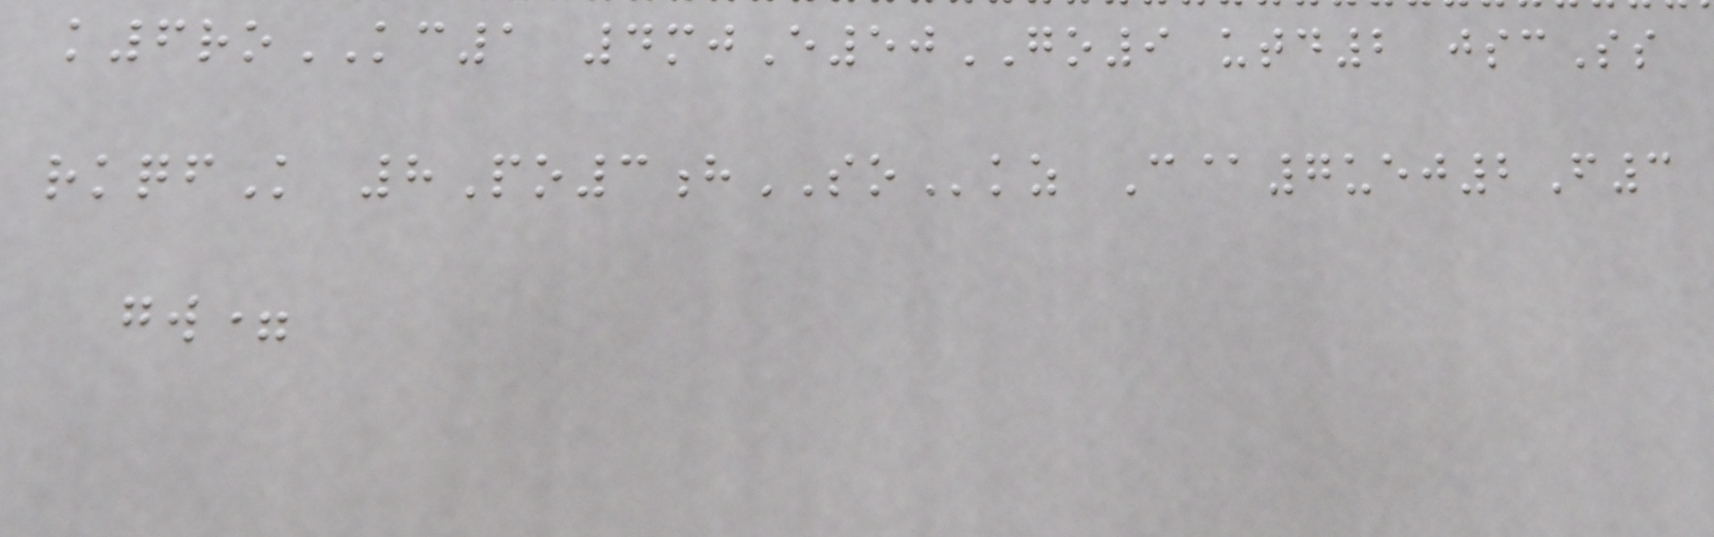k6roKC1 4mjE50GO9 utd2 jscSs
rkqfK 8Po3hSOkz C@7uej2F3
gw=
